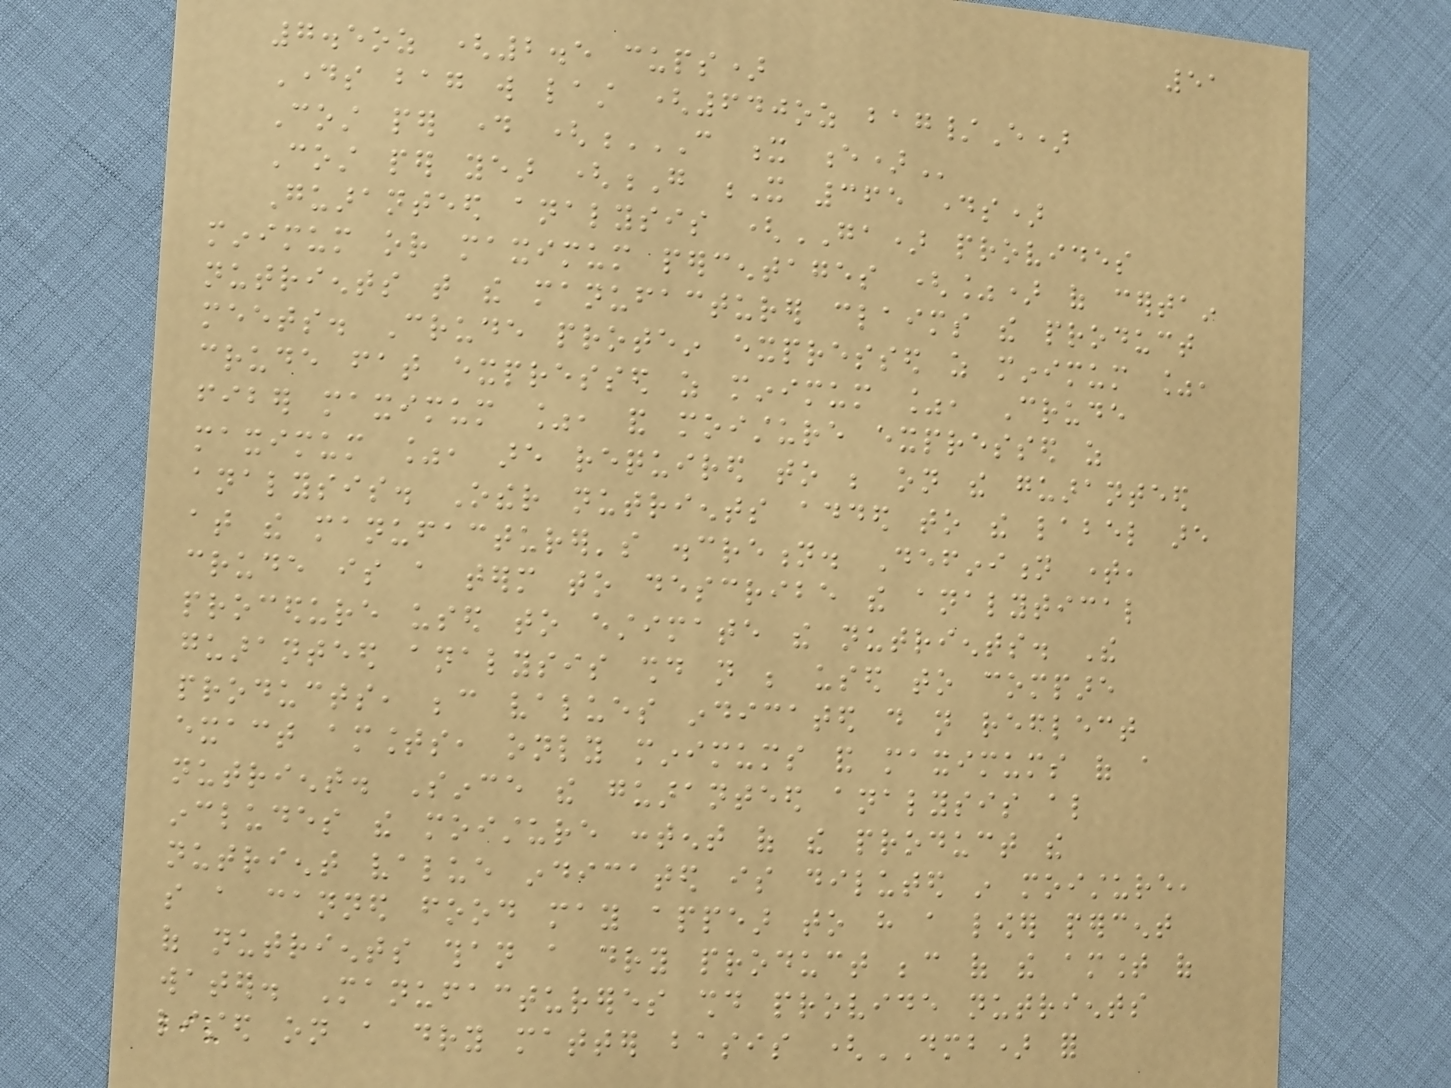51
7.5oz (2.5 cups)
Days bag will last (640oz bag/E)
Cost per day (C X E)
Cost per year (G X 365 days)
Guaranteed analysis (GA) provides
minimum or maximum percentages (%) of certain
nutrients that the manufacturer claims the product
meets. Crude protein expressed as minimum %,
crude fat expressed as minimum %, Crude
fiber maximum %, and moisture expressed as
maximum %, are required to be on the guaranteed
analysis. Other nutrients added to the label are
at the manufacturer's discretion. Definition time,
crude is a term to describe the analytical
procedure used to estimate the nutrients. The
guaranteed analysis should not be used to compare
products, because values indicated do not reflect
exact amounts, only minimums and maximums of a
nutrient. Since the guaranteed analysis also
includes the moisture content of the product the
nutrient value indicated is diluted in moisture,
so a canned food may appear to have a lower percent
of nutrients than a dry product because of the amount of
water. Manufactureres should provide nutrients
listed on a dry matter basis (DMB) for
